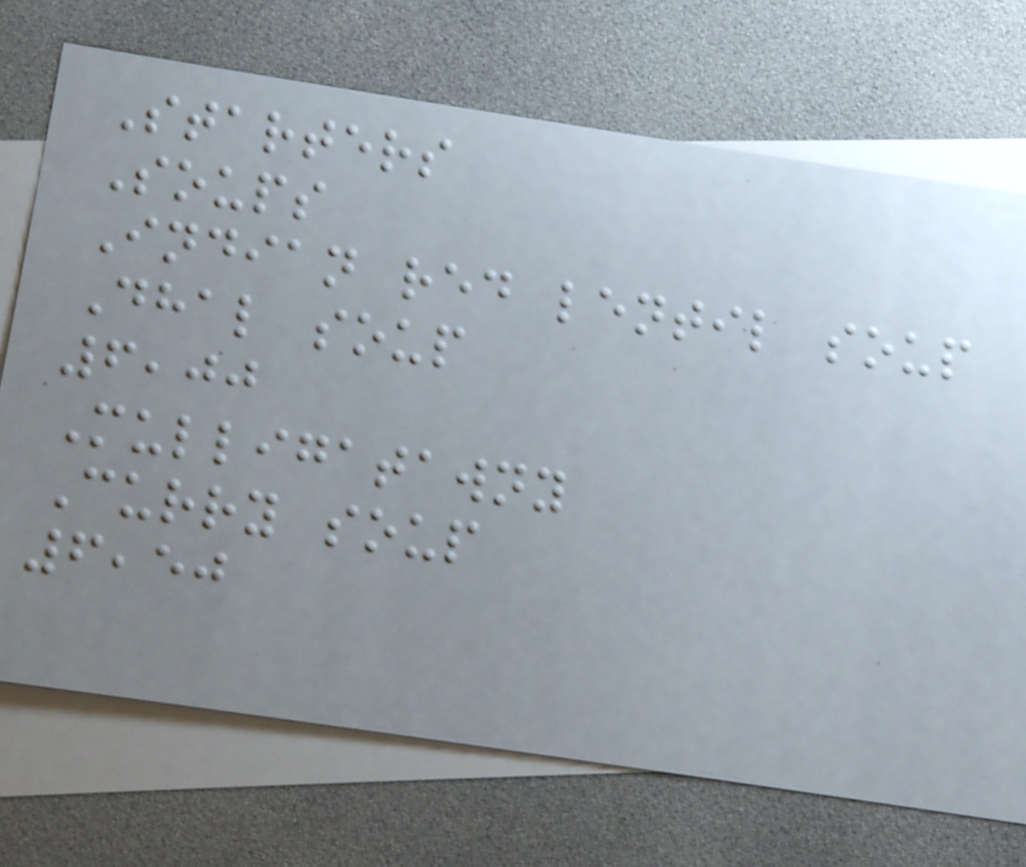Starters
Soups
Indian red lentil soup
Dhal soup
6,00
Mulligatawny
Curry soup
6,50
